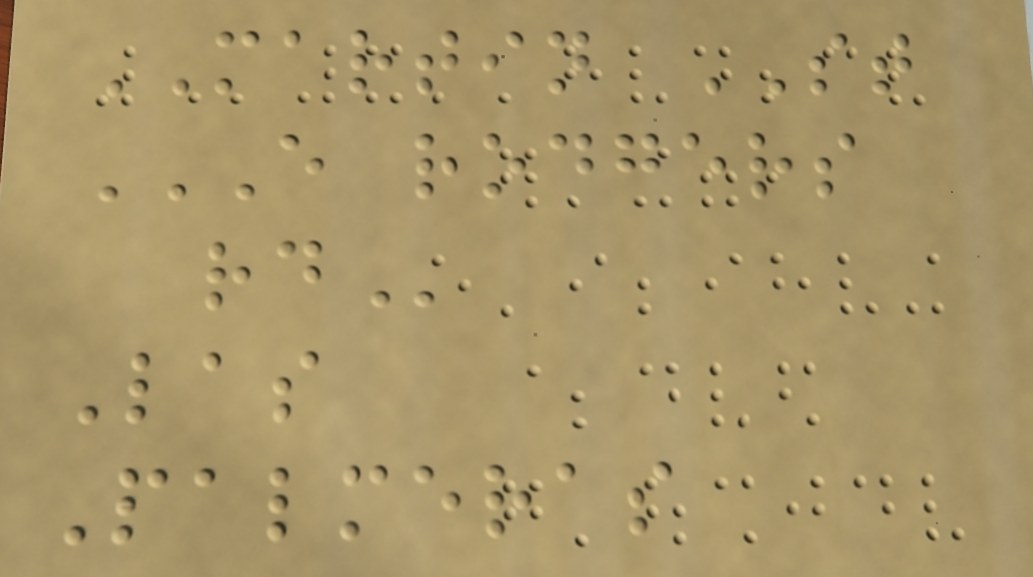MARTIN ST
E RODGERS
RD
Las
Palmeras
